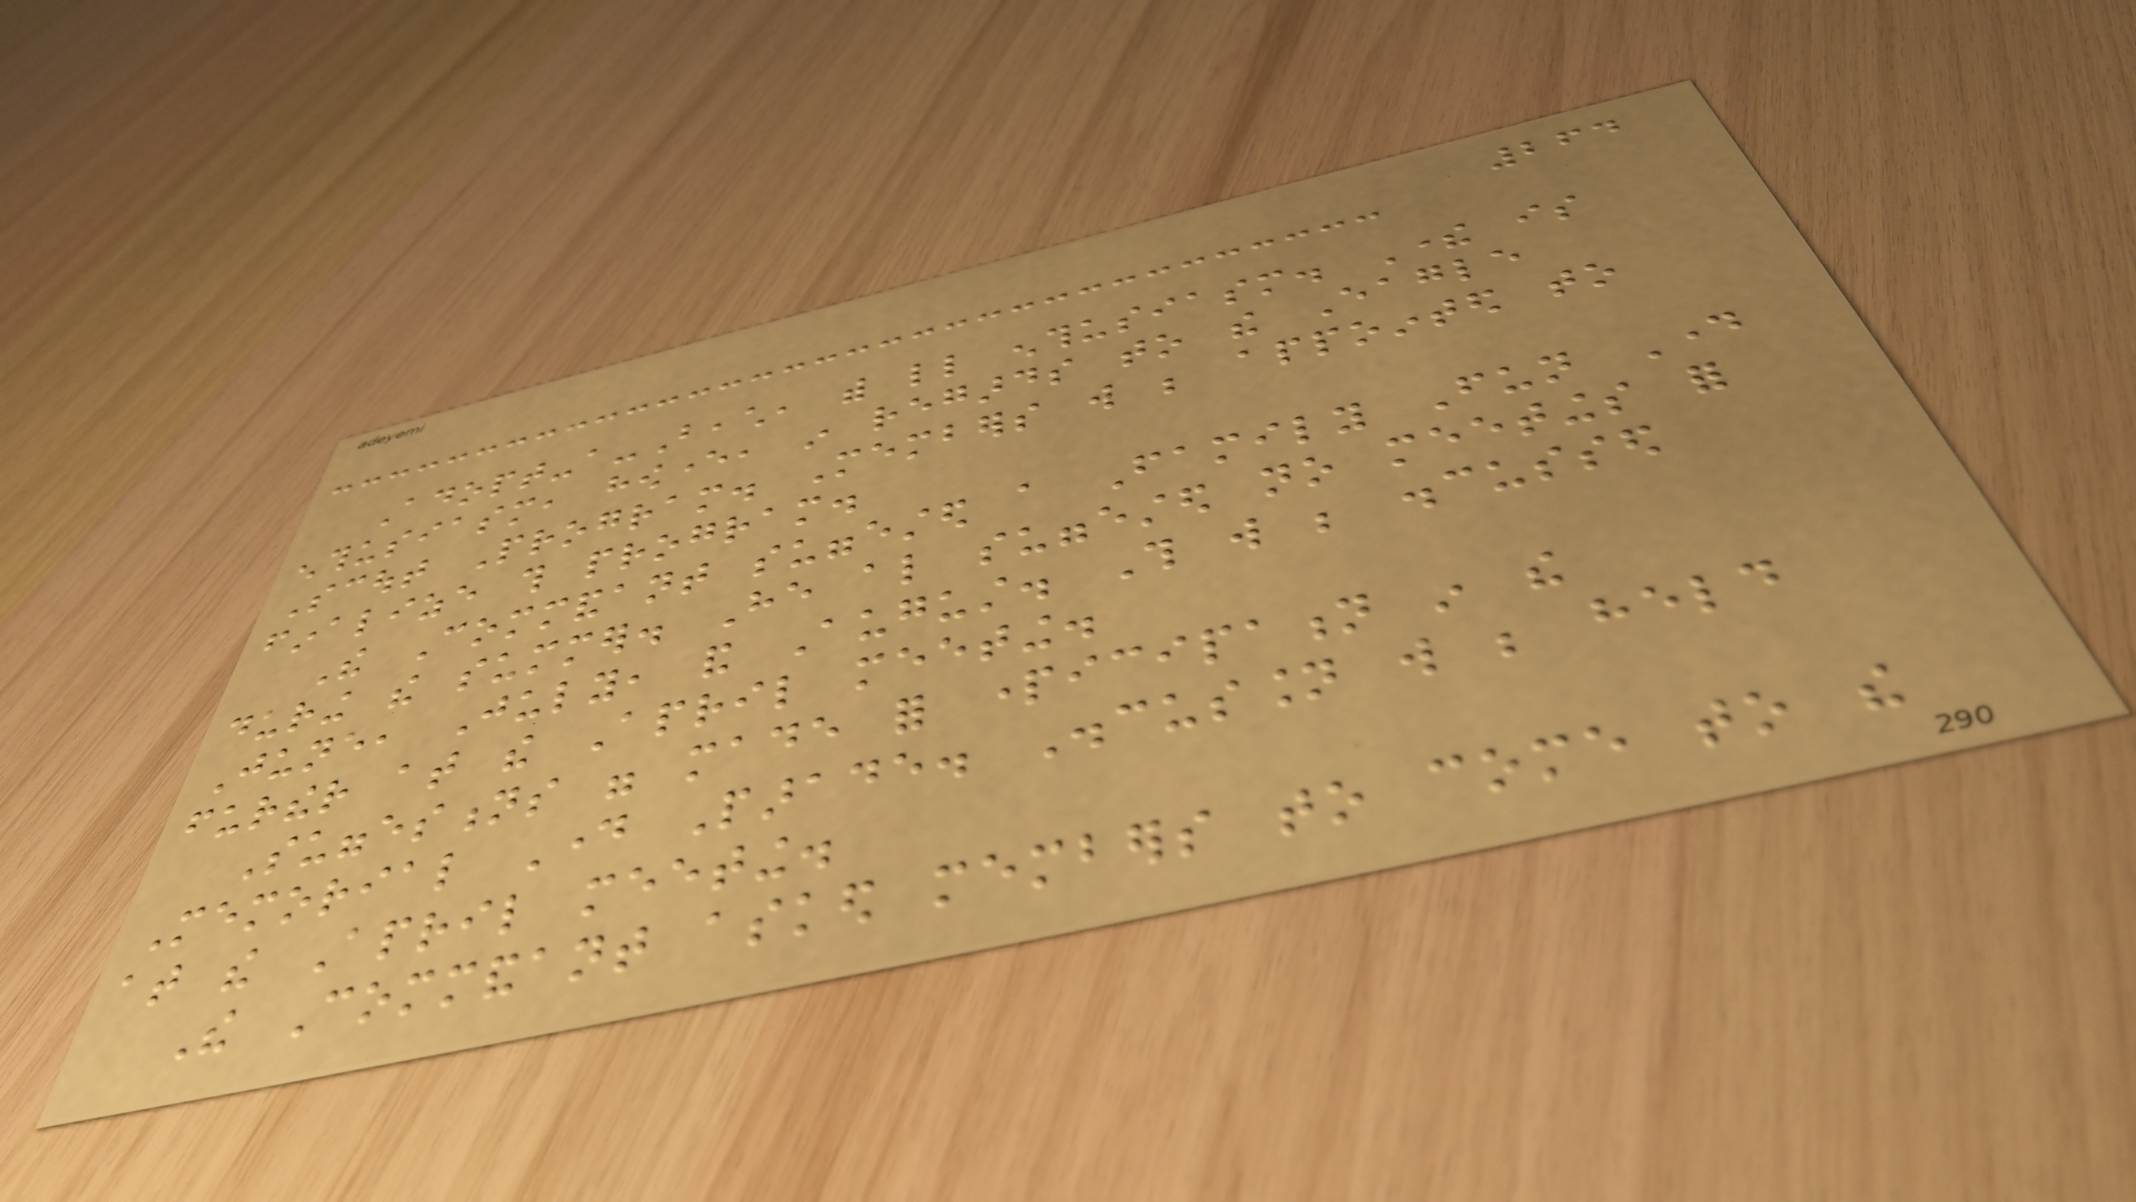264
Adopt-a-Beach, with little enthusiasm. There is
enthusiasm, however, in regards to the Eagle
Scout Program. Members will be appointed to
finalize this program.
The Commandant suggested a Family Fun Day
during the summer. He also suggested no meetings for
June, July, and August. This will be discussed
further at the April meeting.
Suggestions were made for participation in the
Memorial Day Parade. Discussion will be held
at the April meeting.
The Commandant asked members to come to the
